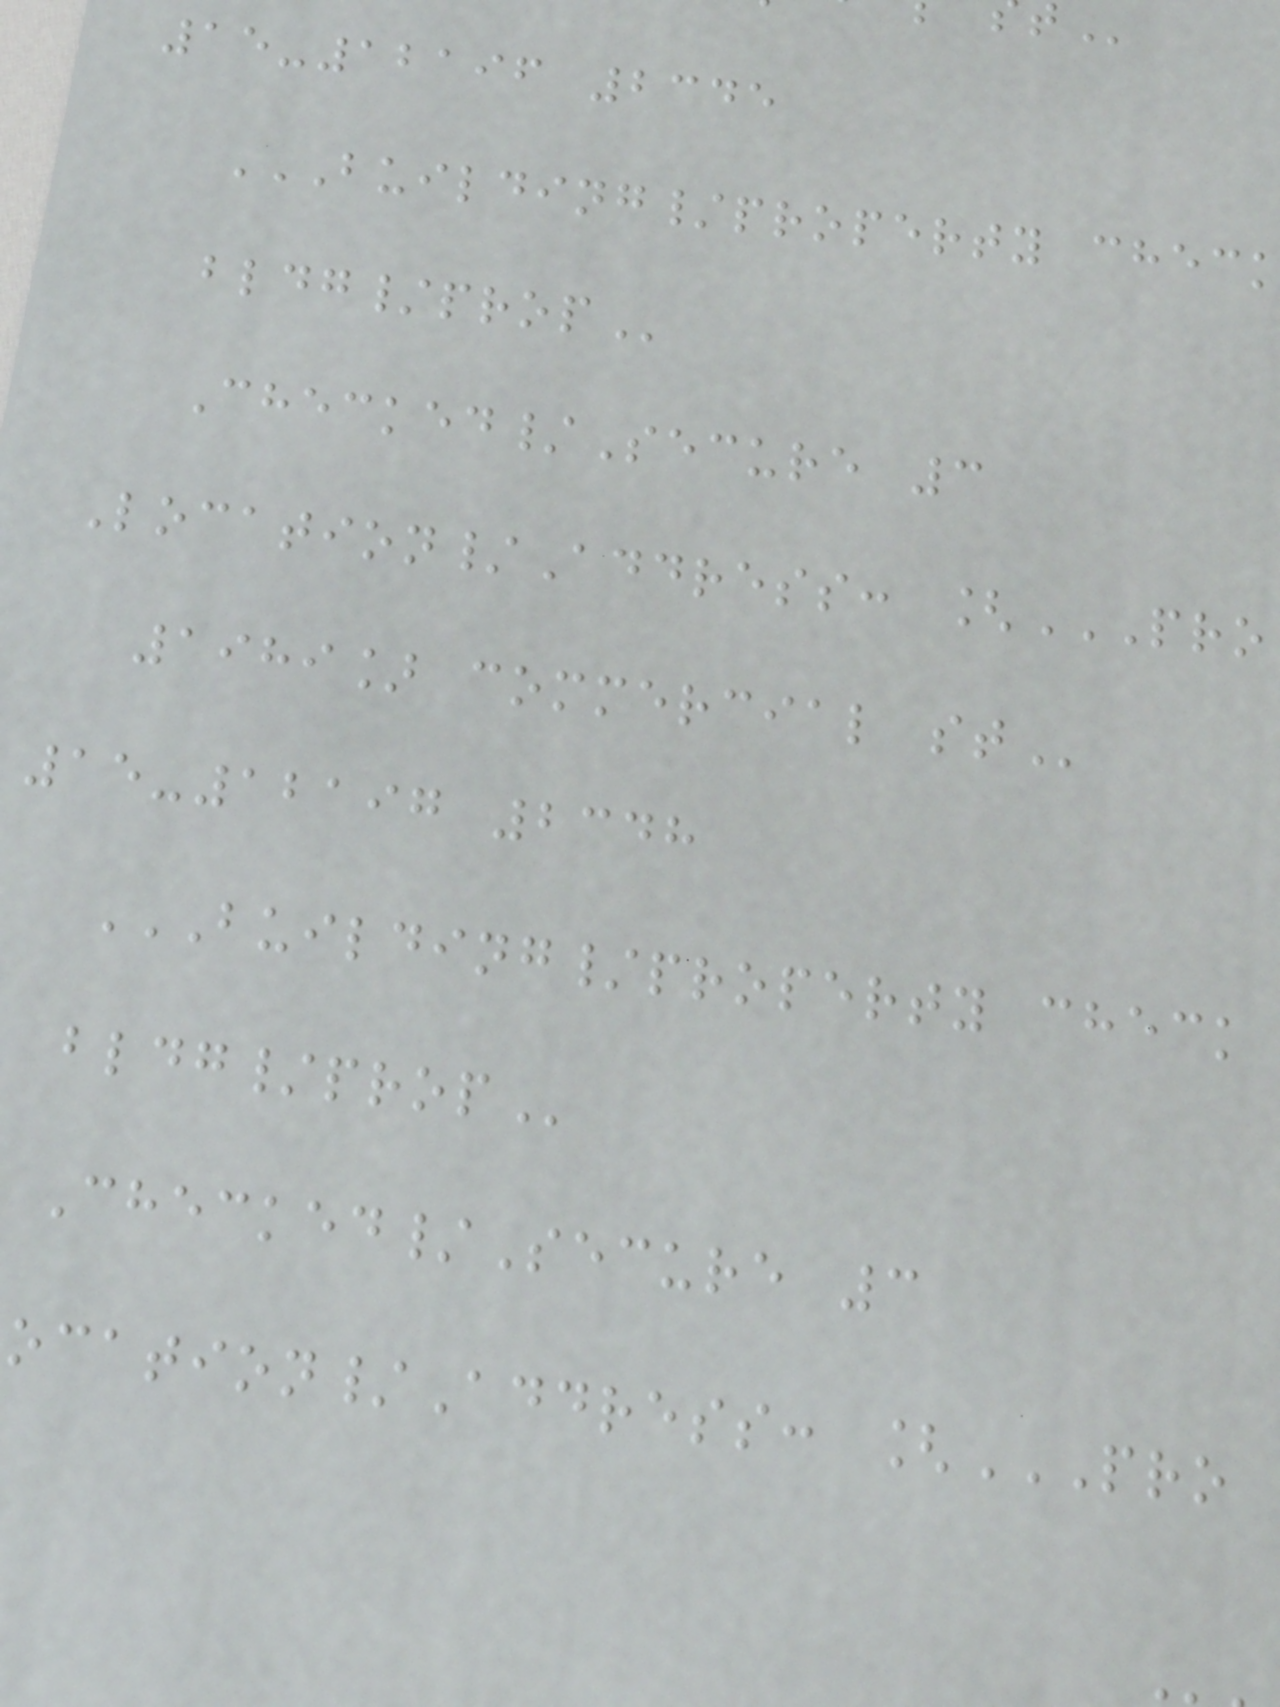15-12196 2345
Checked/Secure 3
Location/Address: [PRO
1989] commercial
15-12197 2348
BUILDING/PROPERTY CHECK
Checked/Secure 3
